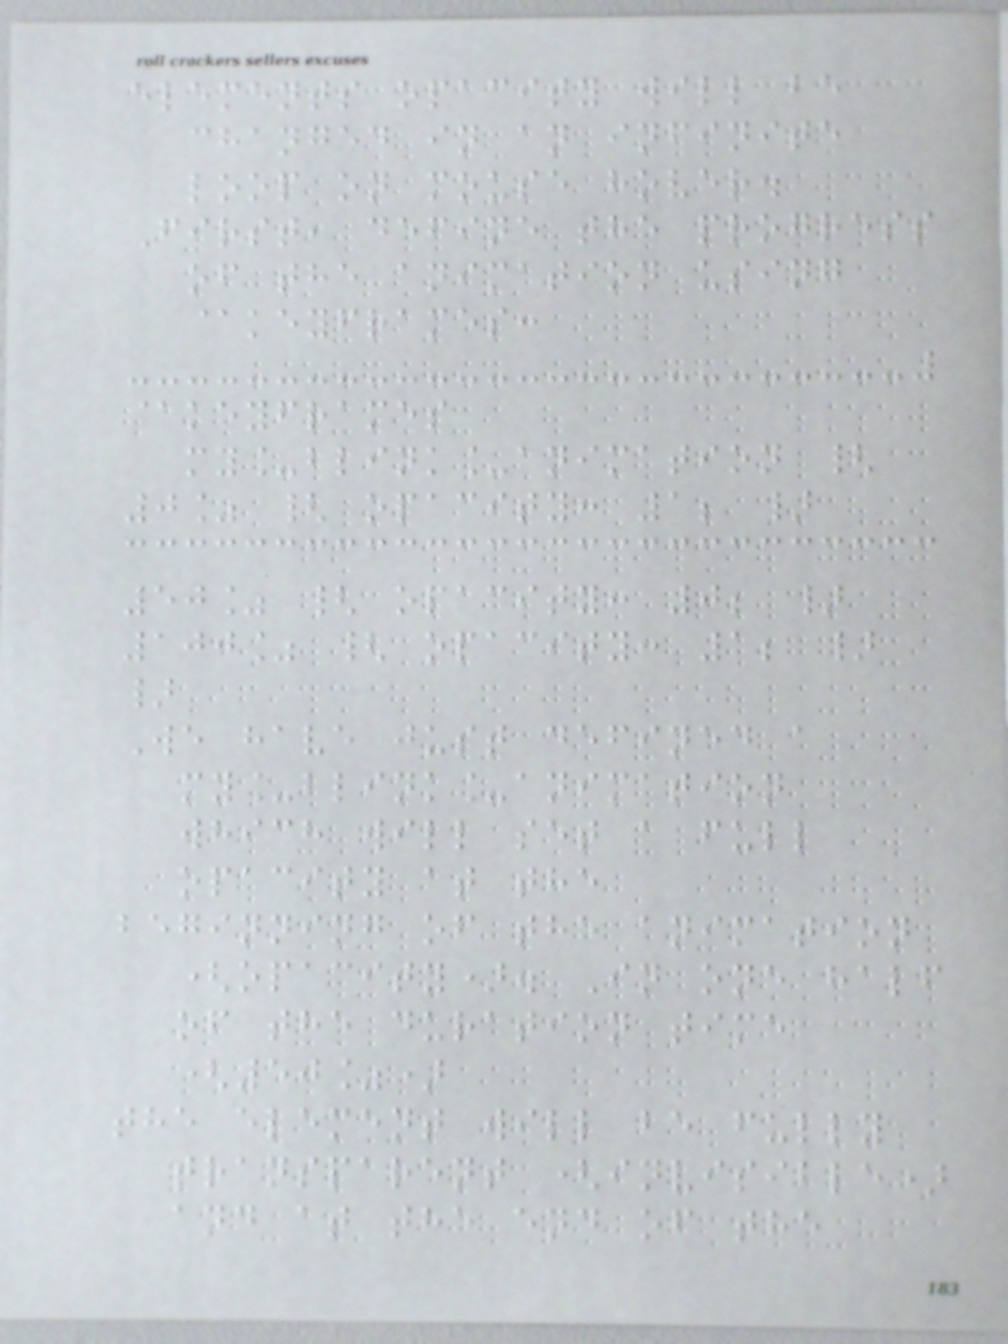elements opacity will be
changed in an infinite
loop on mouse hover.
First, define the progress
of the animation using
@keyframes:
@keyframes
my_blink_animation {
0% { opacity: 1; }
50% { opacity: 0; }
100% { opacity: 1; }
}
We have just defined a
my_blink_animation
which will set a full
opacity at the
beginning of the animation
(opacity). In one half
of the duration time
(50%)
the element will be fully
transparent (invisible)
and at the end of the
